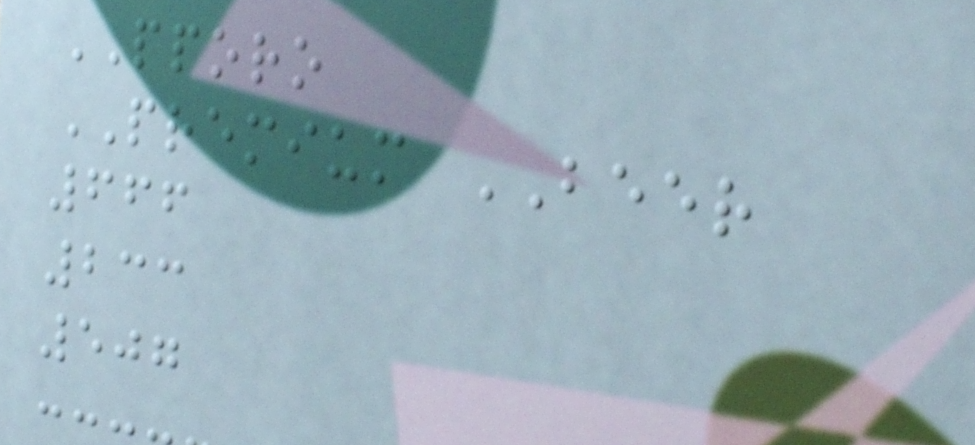PPORO
PREMIUM BEER
666
233
507
